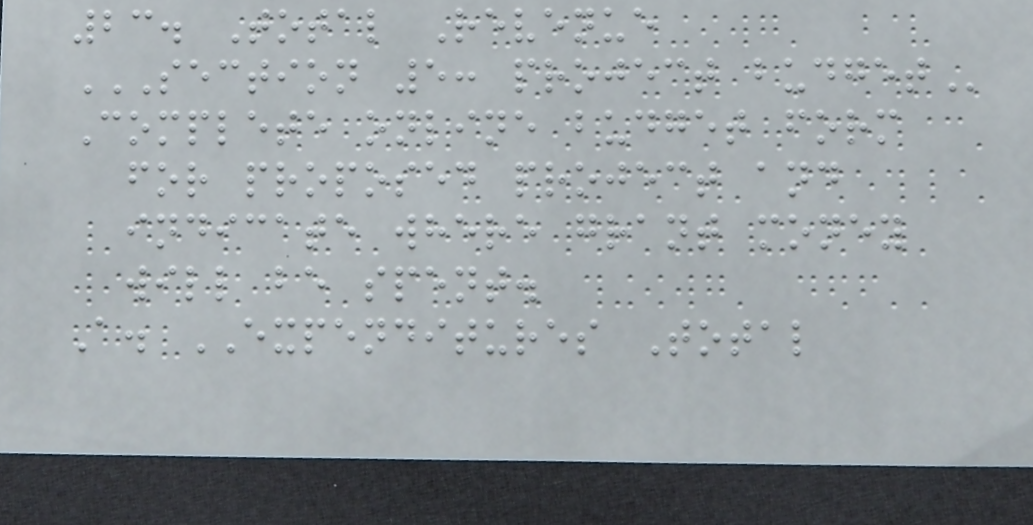23. Total Revenue
SECTION 5: PROJECT BUDGET
Complete online budget form
for proposed project and
indicate where grant money
will be spent.
A. EXPENDITURES Total
